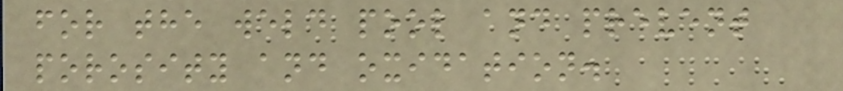for the weld pool and prevent
porosity and oxidation.
